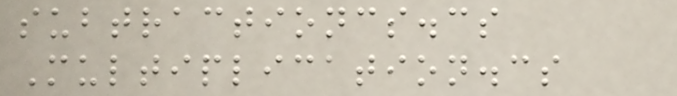subtractioncs.cs
Multiplication.cs
